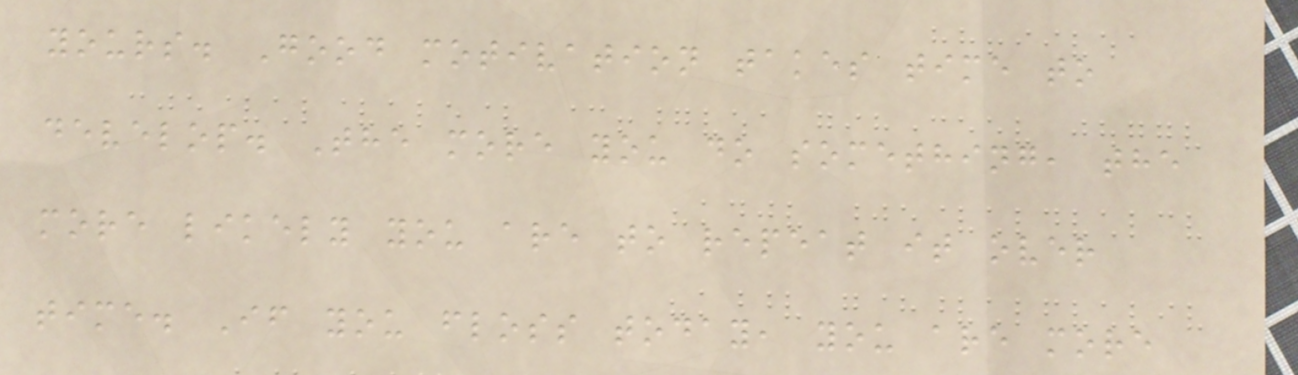yours. Good motivation takes time to
develop. The more you do something, the
more likely you are to repeat it over
time. If you floss today, you are more
